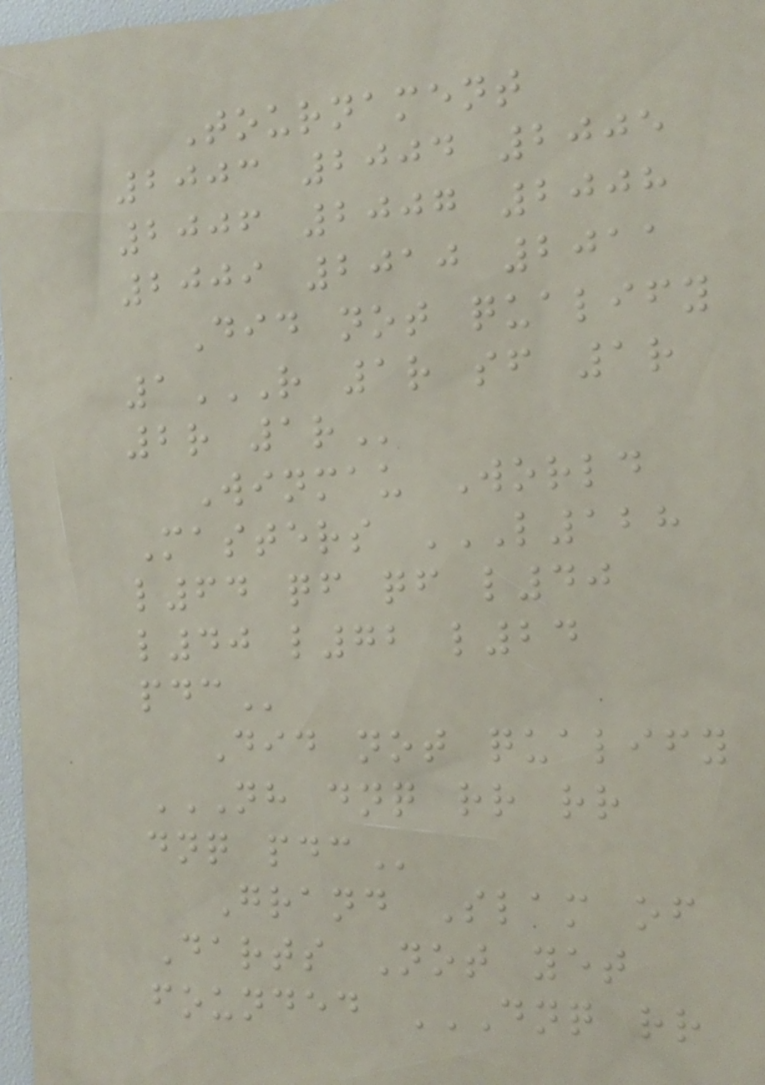Tournament
2003 2004 2005
2006 2007 2008
2009 2010 2011
Did not qualify
1R 1R SF 1R
2R 1R
Winmau World
Masters L128
L64 QF QF L40
L40 L72 L24
PDC
Did not qualify
NH DNQ RR RR
DNQ PDC
Grand Slam of
Darts Not yet
founded DNQ RR
